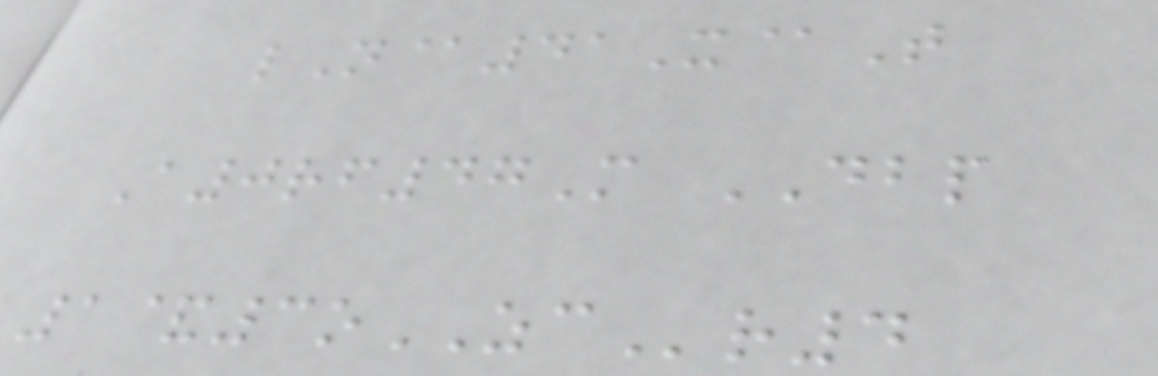lN@41X@T
A0rf47M DBP
1&3oZCr4
